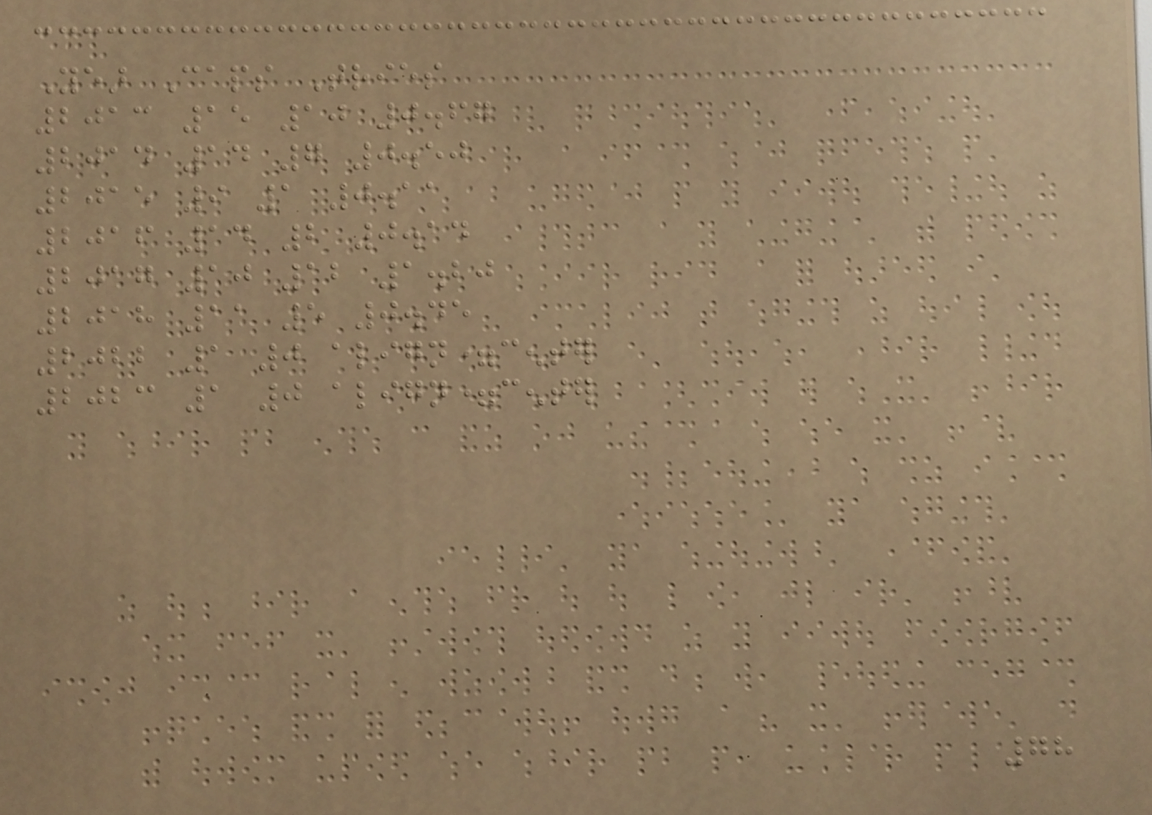Year Caps Tries
2013 15 10 0.67
2014 14 7 0.50
2015 9 1 0.11
2016 14 2 0.14
2017 10 12 1.20
2018 11 5 0.45
2022 1 0 align=center
2023 1 0 align=center
78
